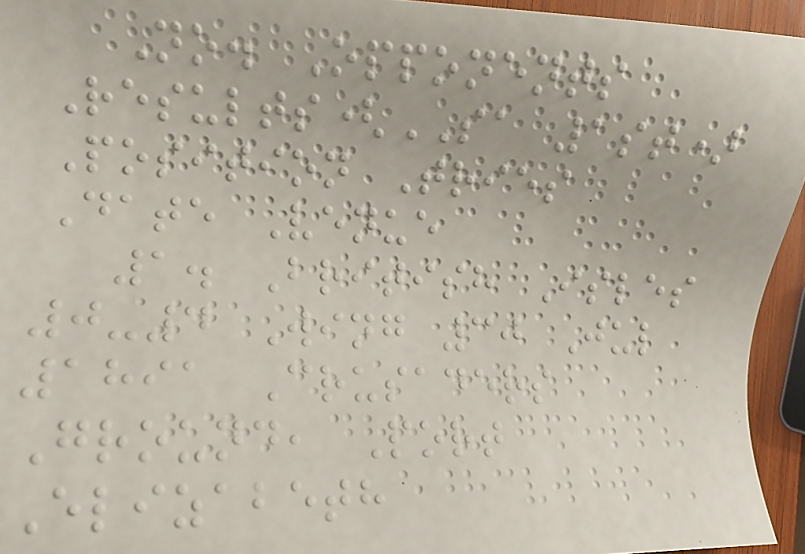No. Opponents
Results(SA 1st)
Position Tries
Date Venue
1. British Isles
0-4 Wing 30 Jul
1891 Crusaders
Ground, Port
Elizabeth
